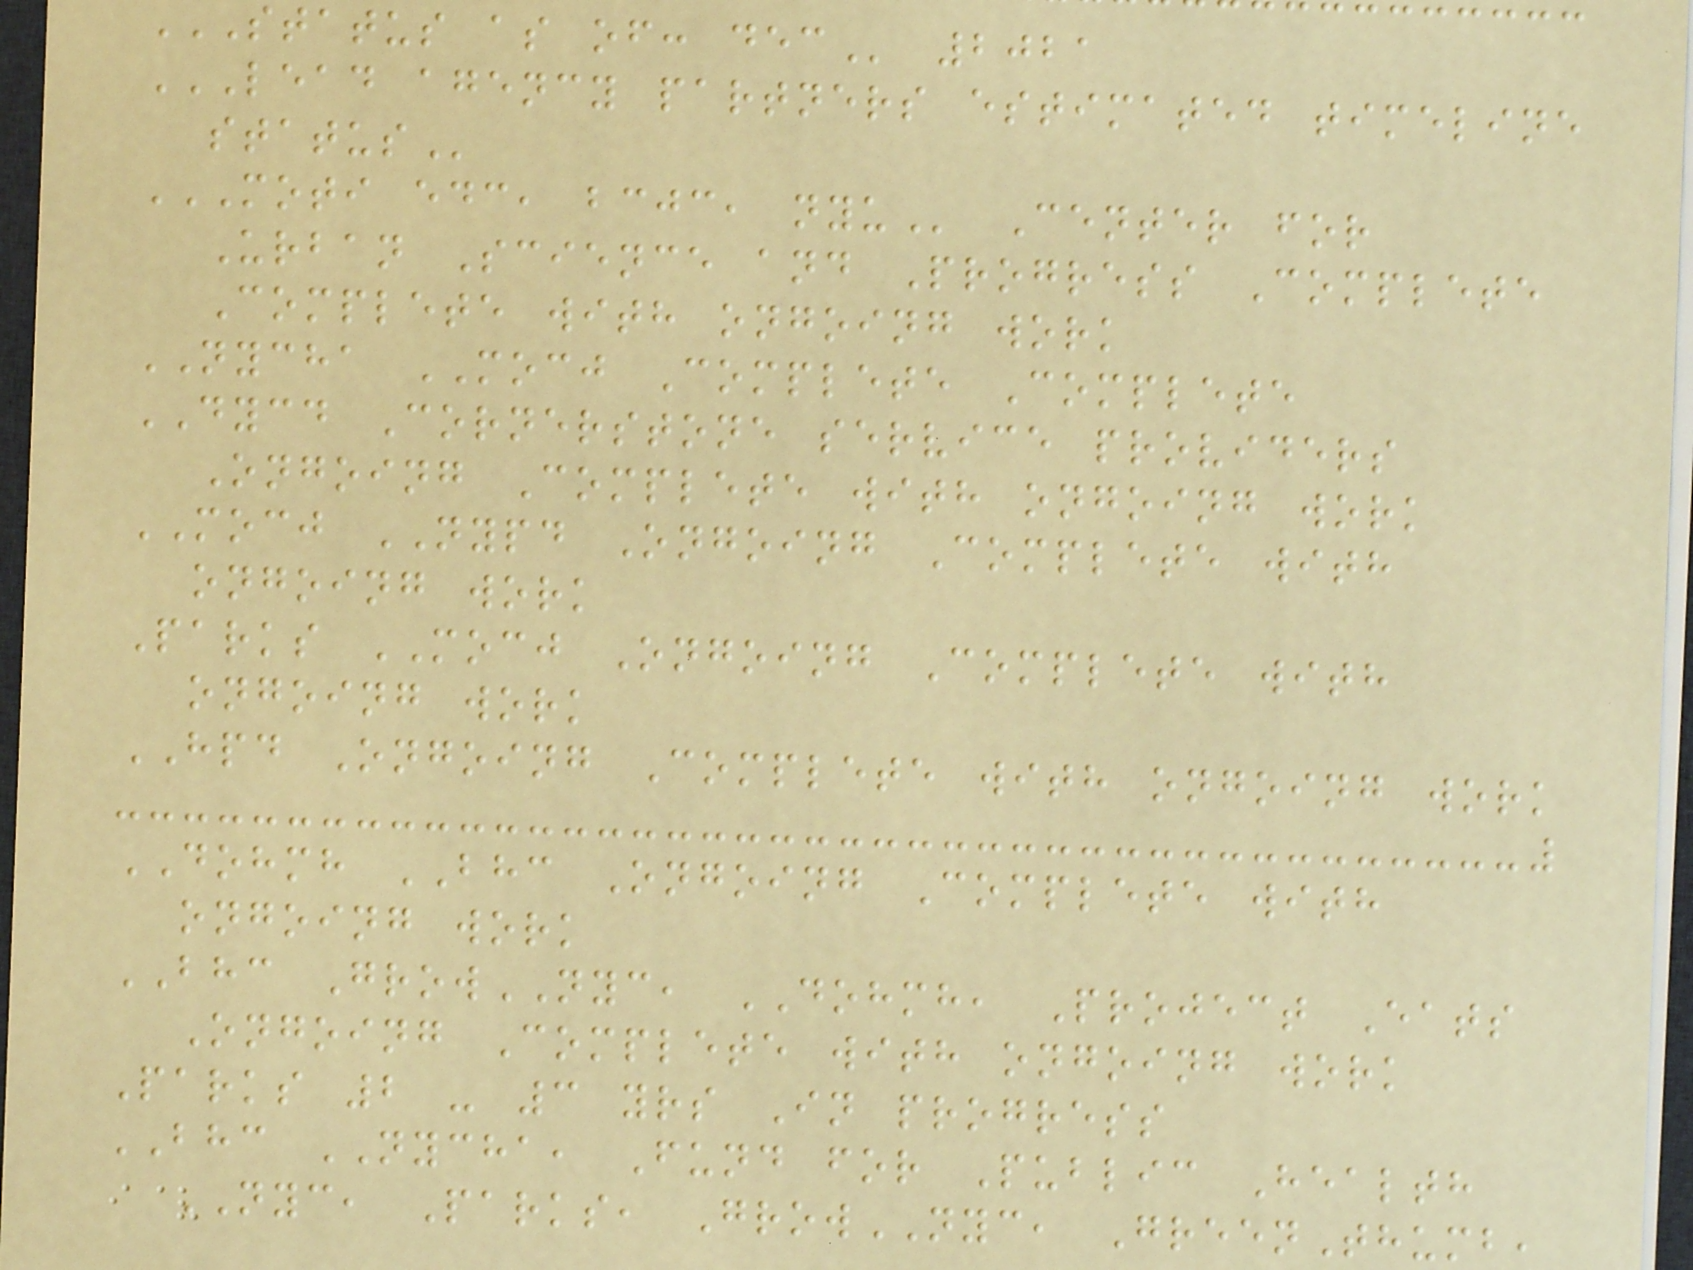STATUS AS OF: DEC 2021
LEAD AGENCY PARTNERS ESTIMATED TIMELINE
MOTI EDC, BCJC, NYU Center for
Urban Science and Progress Complete
Complete with ongoing work
NYCHA MOCJ Complete Complete
DYCD Cornerstone service providers
Ongoing Complete with ongoing work
MOCJ NYPD Ongoing Complete with
ongoing work
Parks MOCJ Ongoing Complete with
ongoing work
HPD Ongoing Complete with ongoing work
DOHMH BHC Ongoing Complete with
ongoing work
BHC GrowNYC, DOHMH, Project Eats
Ongoing Complete with ongoing work
Parks 2 - 3 yrs In progress
BHC NYCHA, Fund for Public Health
NYC, Parks, GrowNYC, GreenThumb,
